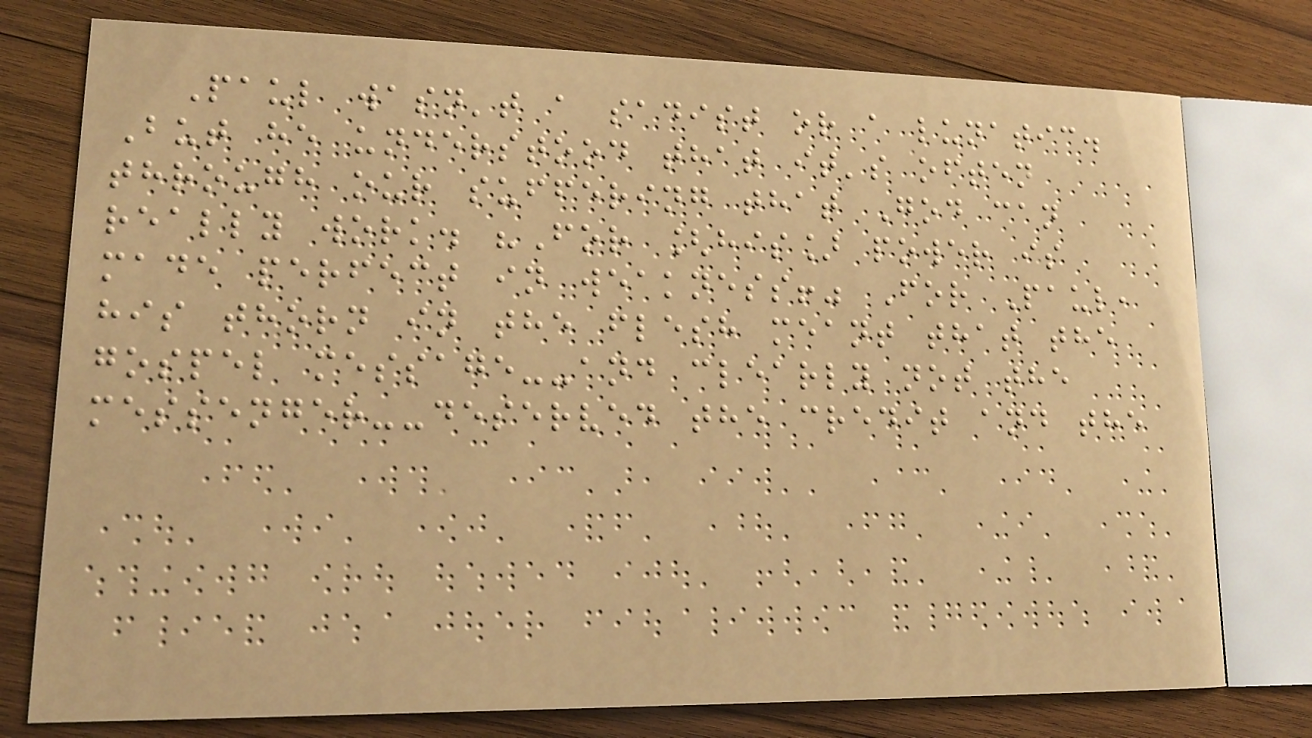Paul wasn't a sadist or a lunatic.
But he understood that it's often
through our suffering that God can
really work. "For [his] power is
made perfect in weakness!" For Paul,
his thorn in the flesh meant that the
gospel message--and clearly not the
messenger--deserved the credit and the
